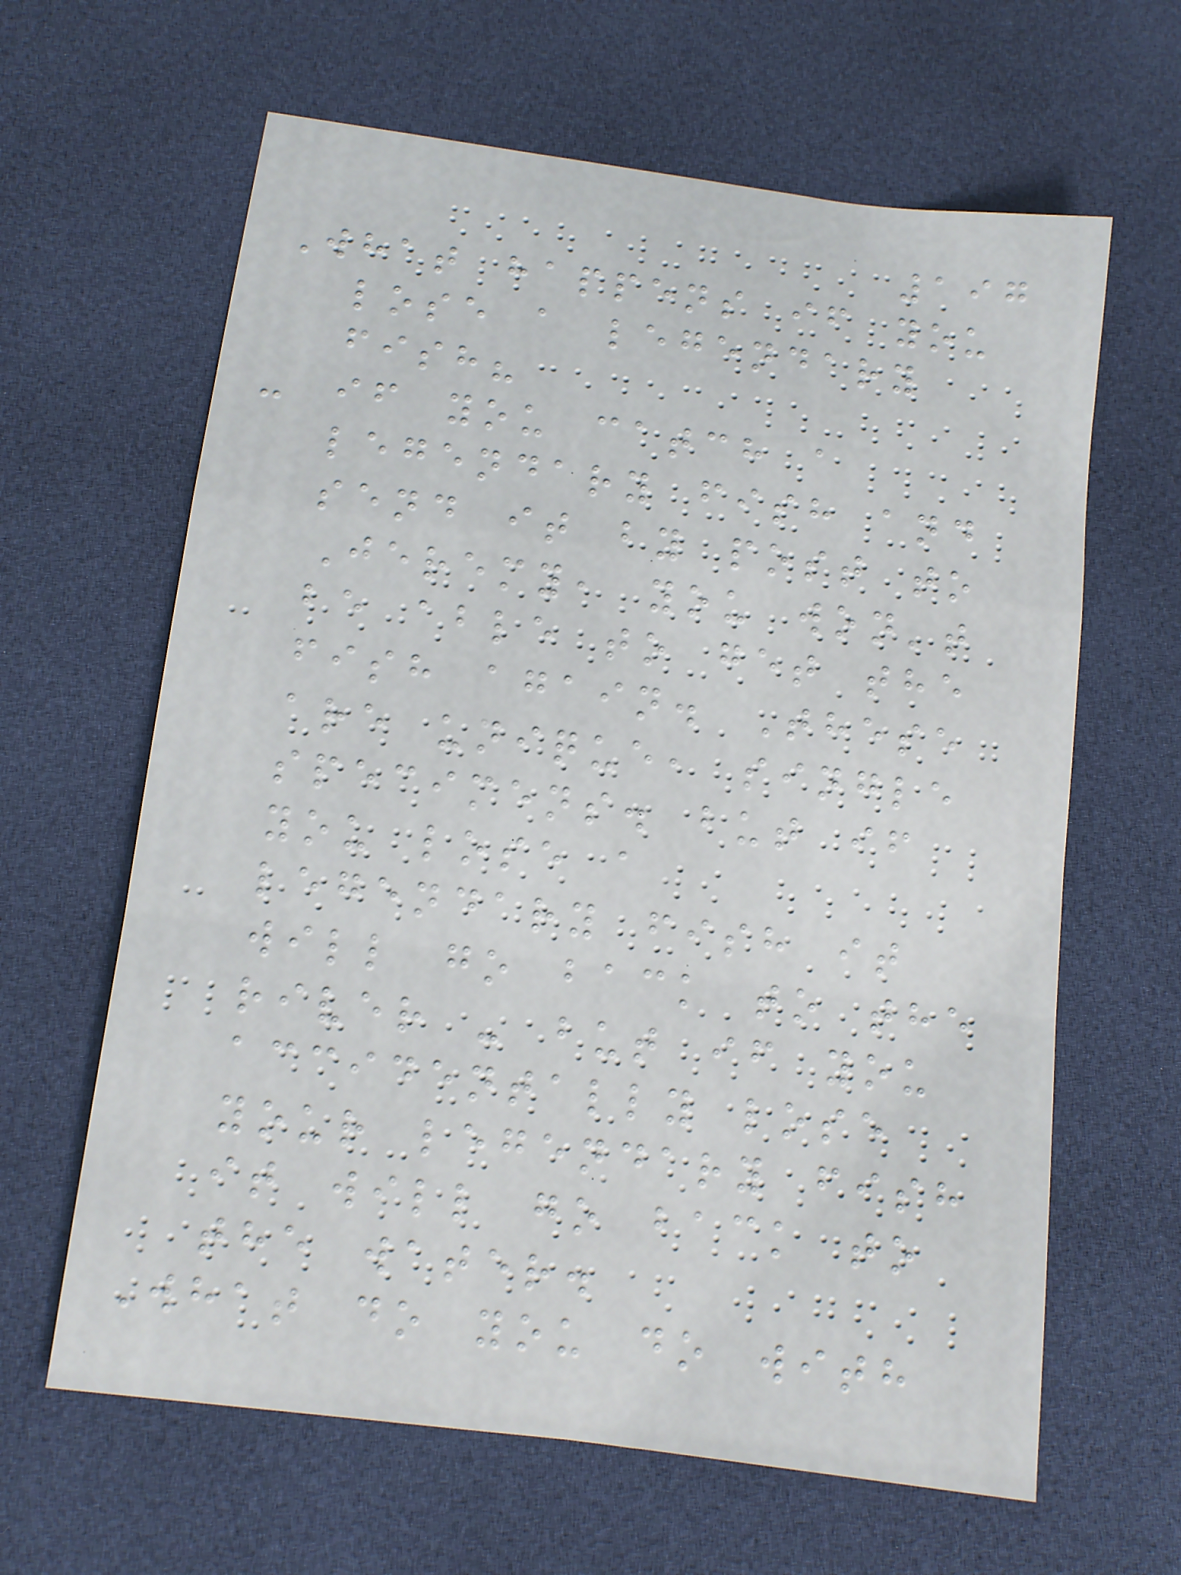197
What happens if you
lose a legendary
fish?
- if you catch a
legendary fish and
send it by post to
Jeremy, you won't
be able to get the
fish again. These
are unique, single
specimens. but if
you lose a
legendary fish it
will go back to the
river - but if you
accidentally lose
your legendary fish
it will go back to
the water.
What do you do with
